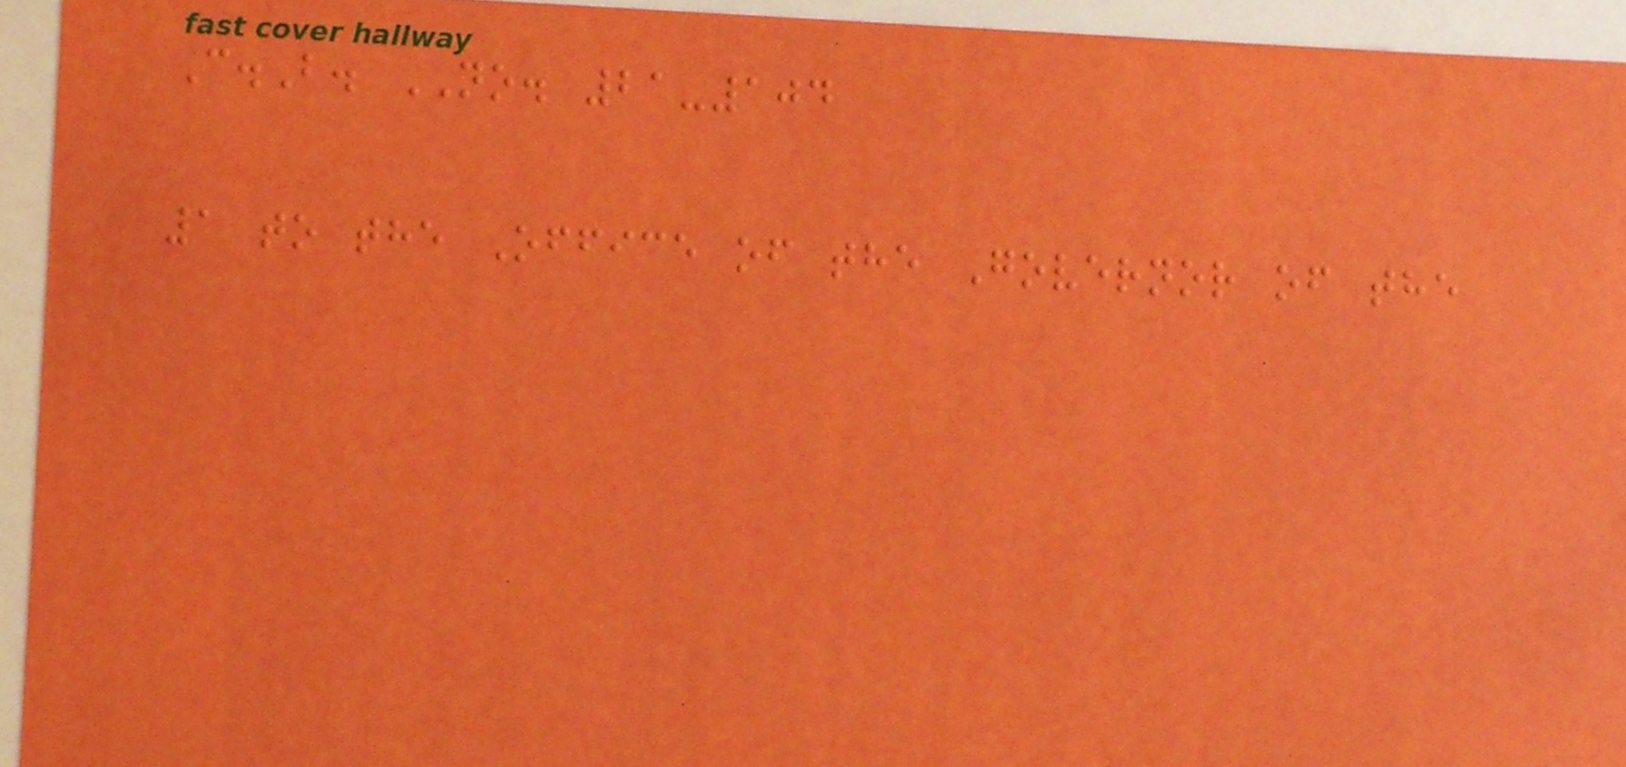C.B. NO. 21-104
1 to the Office of the Governor of the
